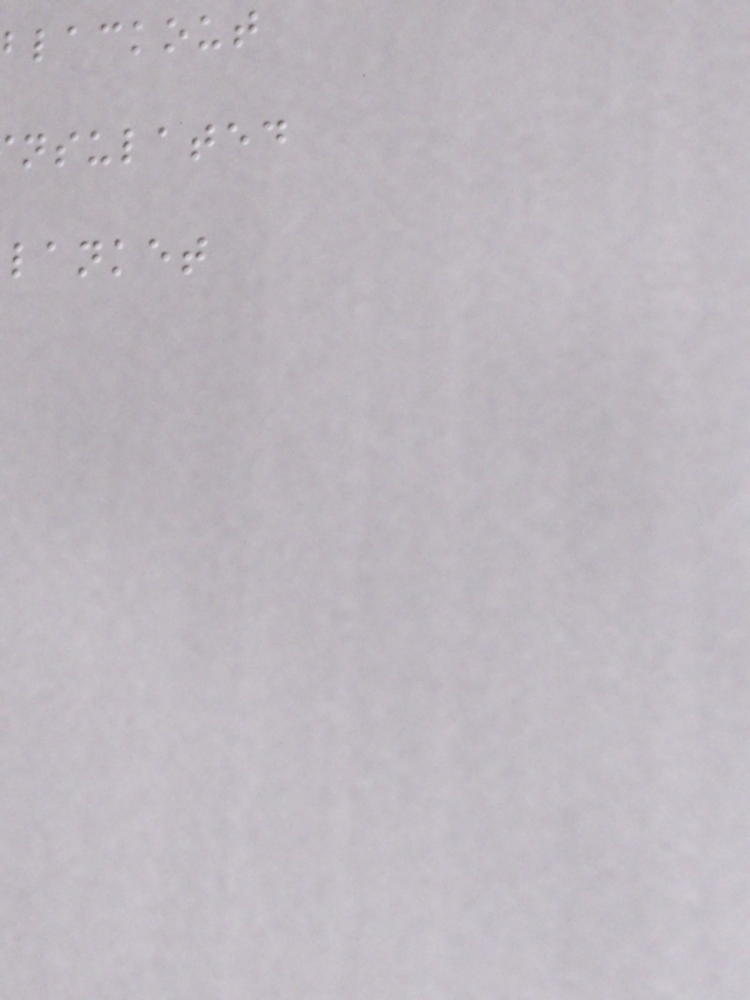blackout
nsulated
lanket
